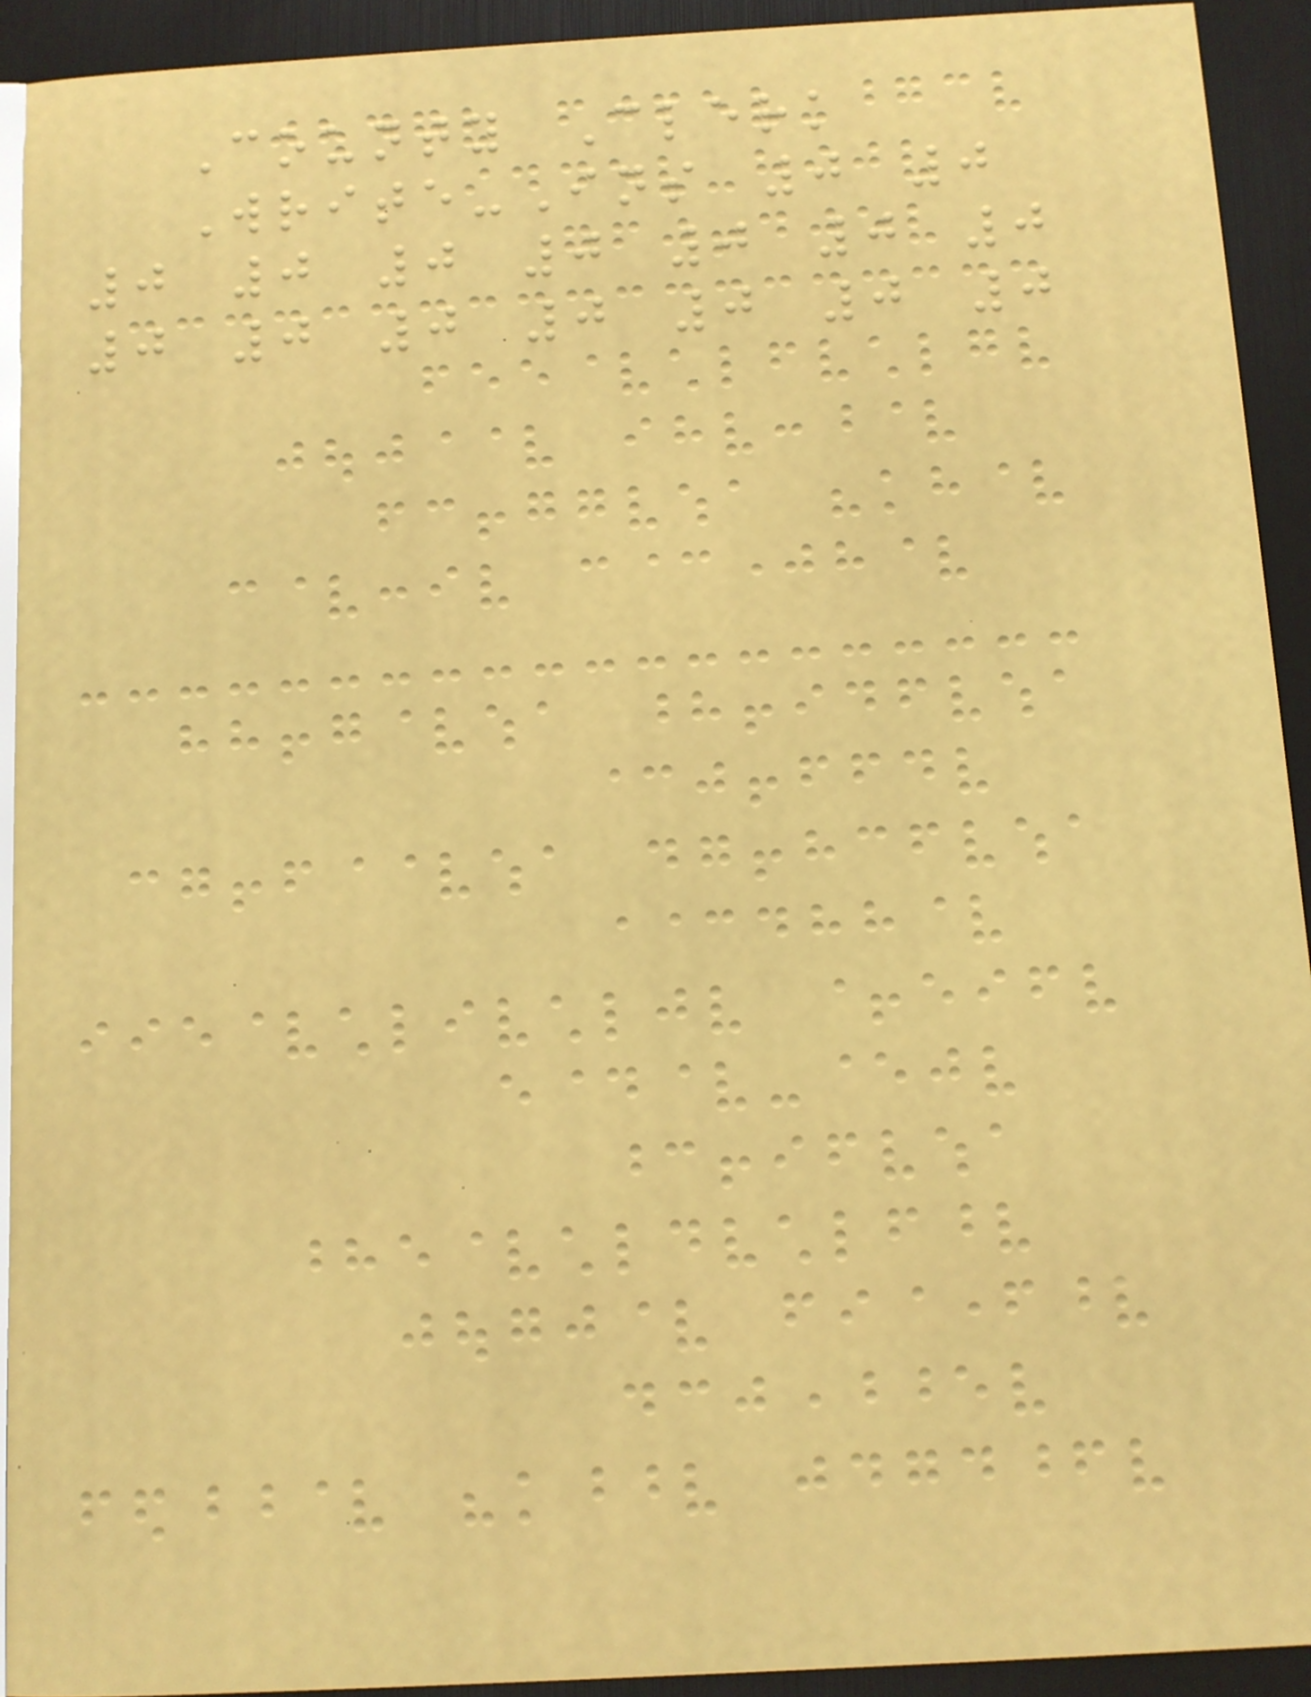County Clerk
Write-Ins 0 0
0 0 0 0 0 0 0
0 0 0 0 0 0 0
